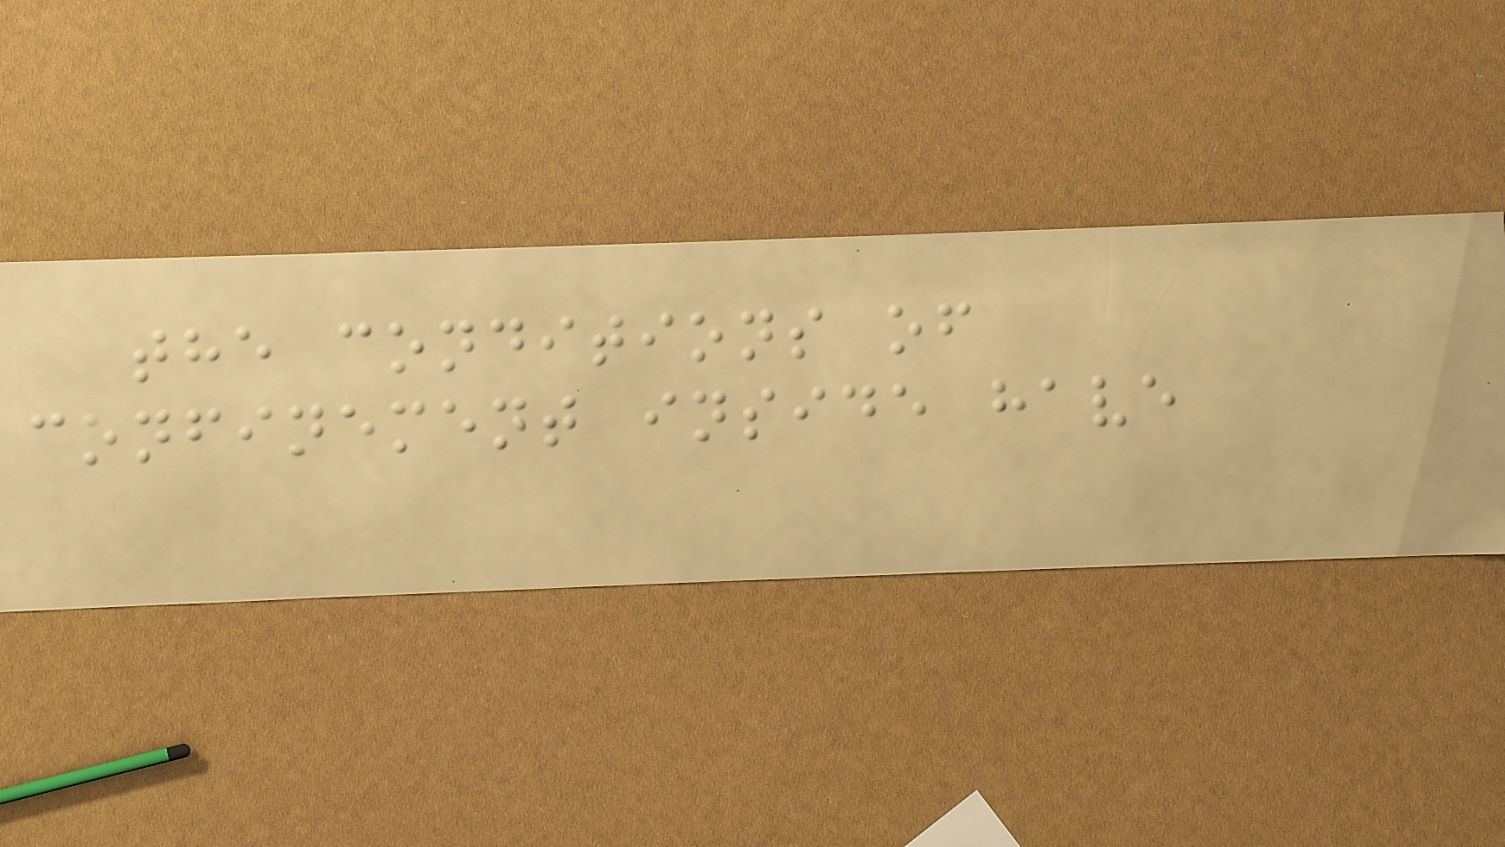the conditions of
confinement inside have
